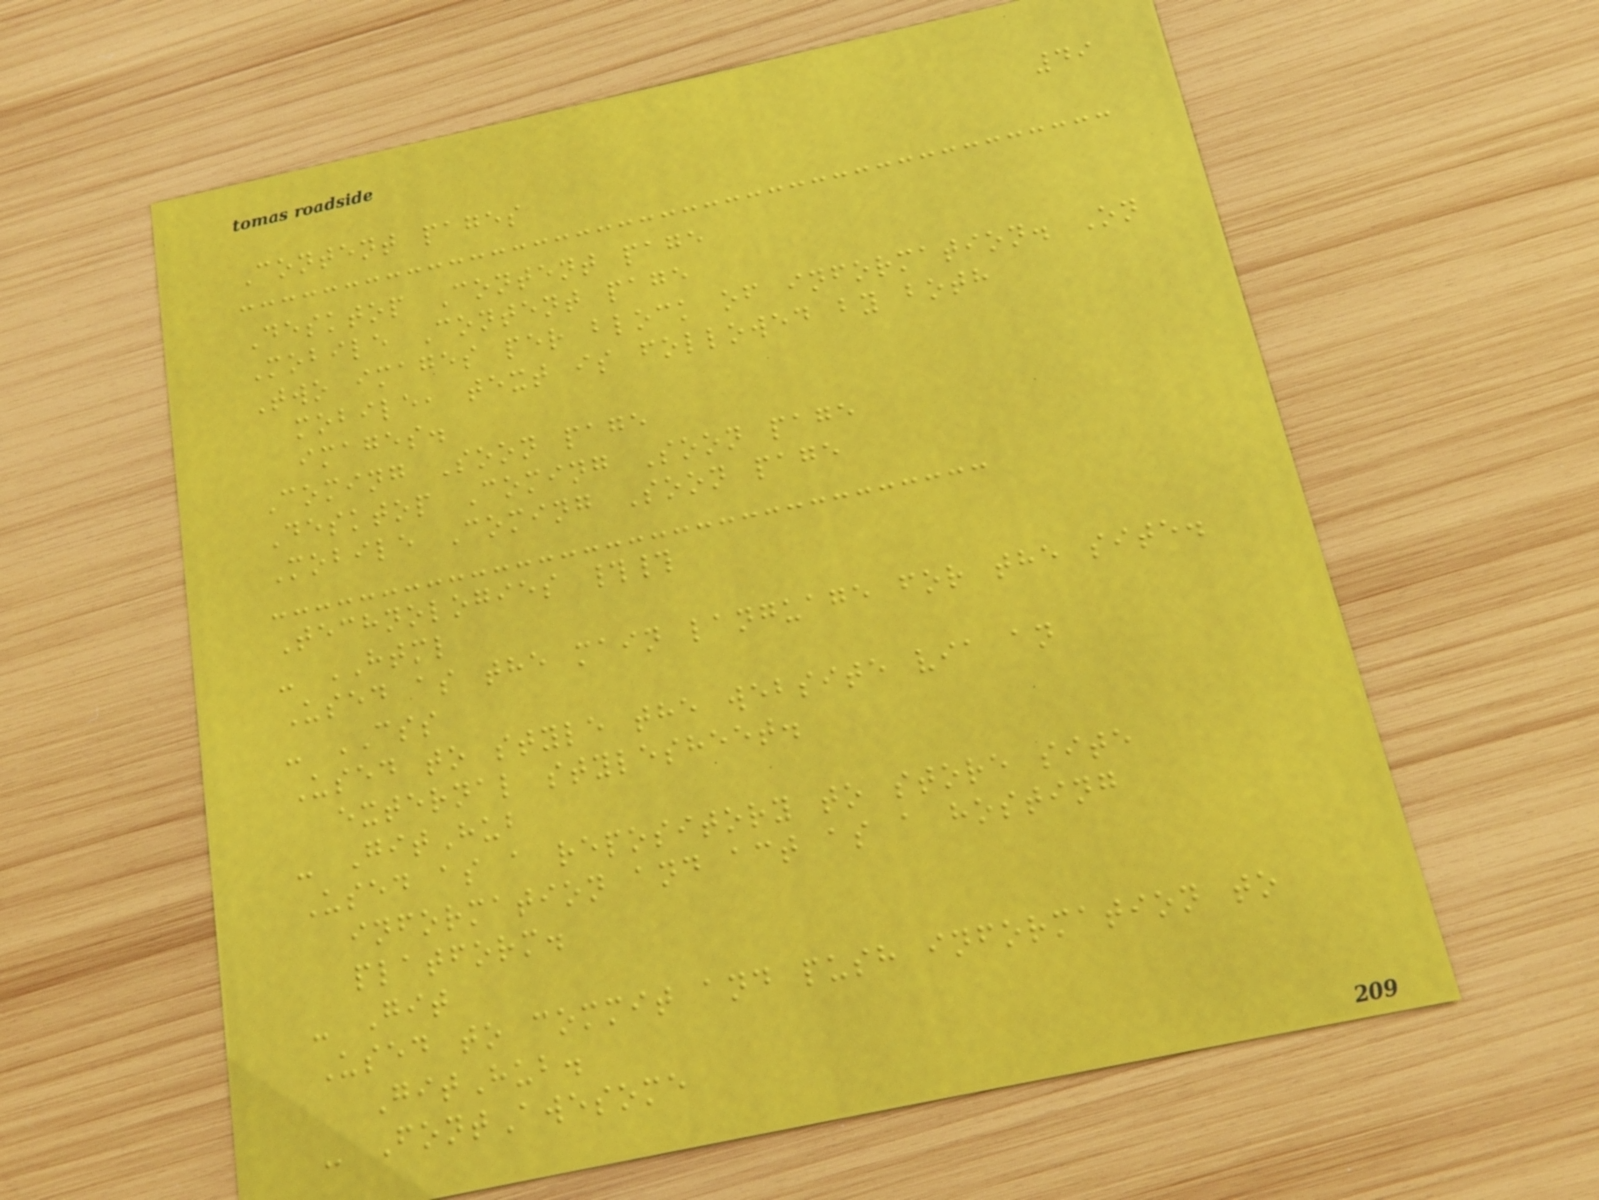49
Content pages
Desktop Content page
Mobile Content page
Two images per block of information. On
mobile, text is followed by both
images.
Coming Soon page
Desktop Coming Soon page
Mobile Coming Soon page
Technologies ##
- HTML
Used as the main language for the site.
- CSS
Used to style the website via an
external stylesheet.
- GitHub
Used as a repository to store site
information and act as a hosting
platform.
- Git
Used to commit and push information to
GitHub.
- FontAwesome
